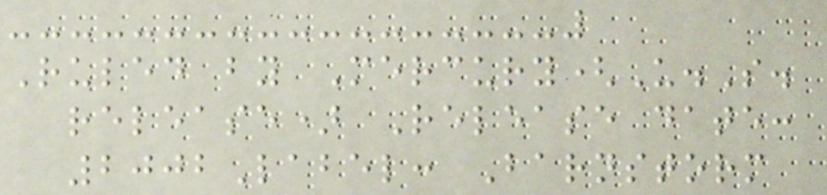Ruled by Mercury(U.S.
release) Release date:
2002Label: Barnstorm
